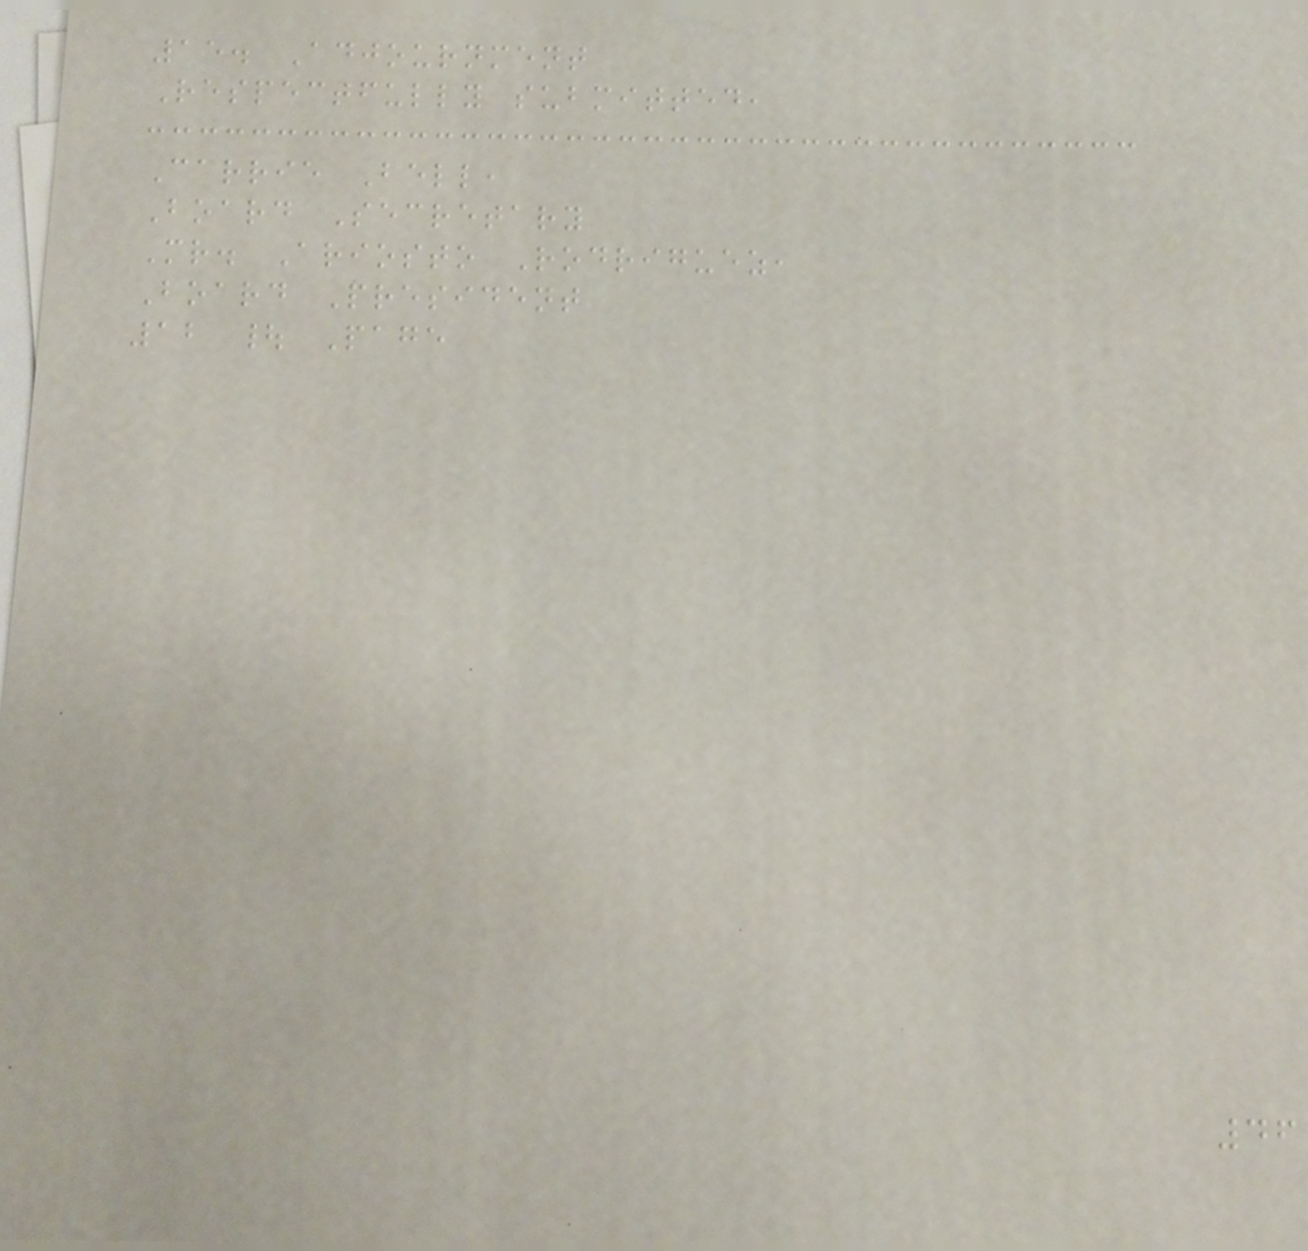15. Adjournment
Respectfully submitted,
Carrie Bell,
Board Secretary
Mr. Ariosto Rodriguez,
Board President
12 | Page
46
